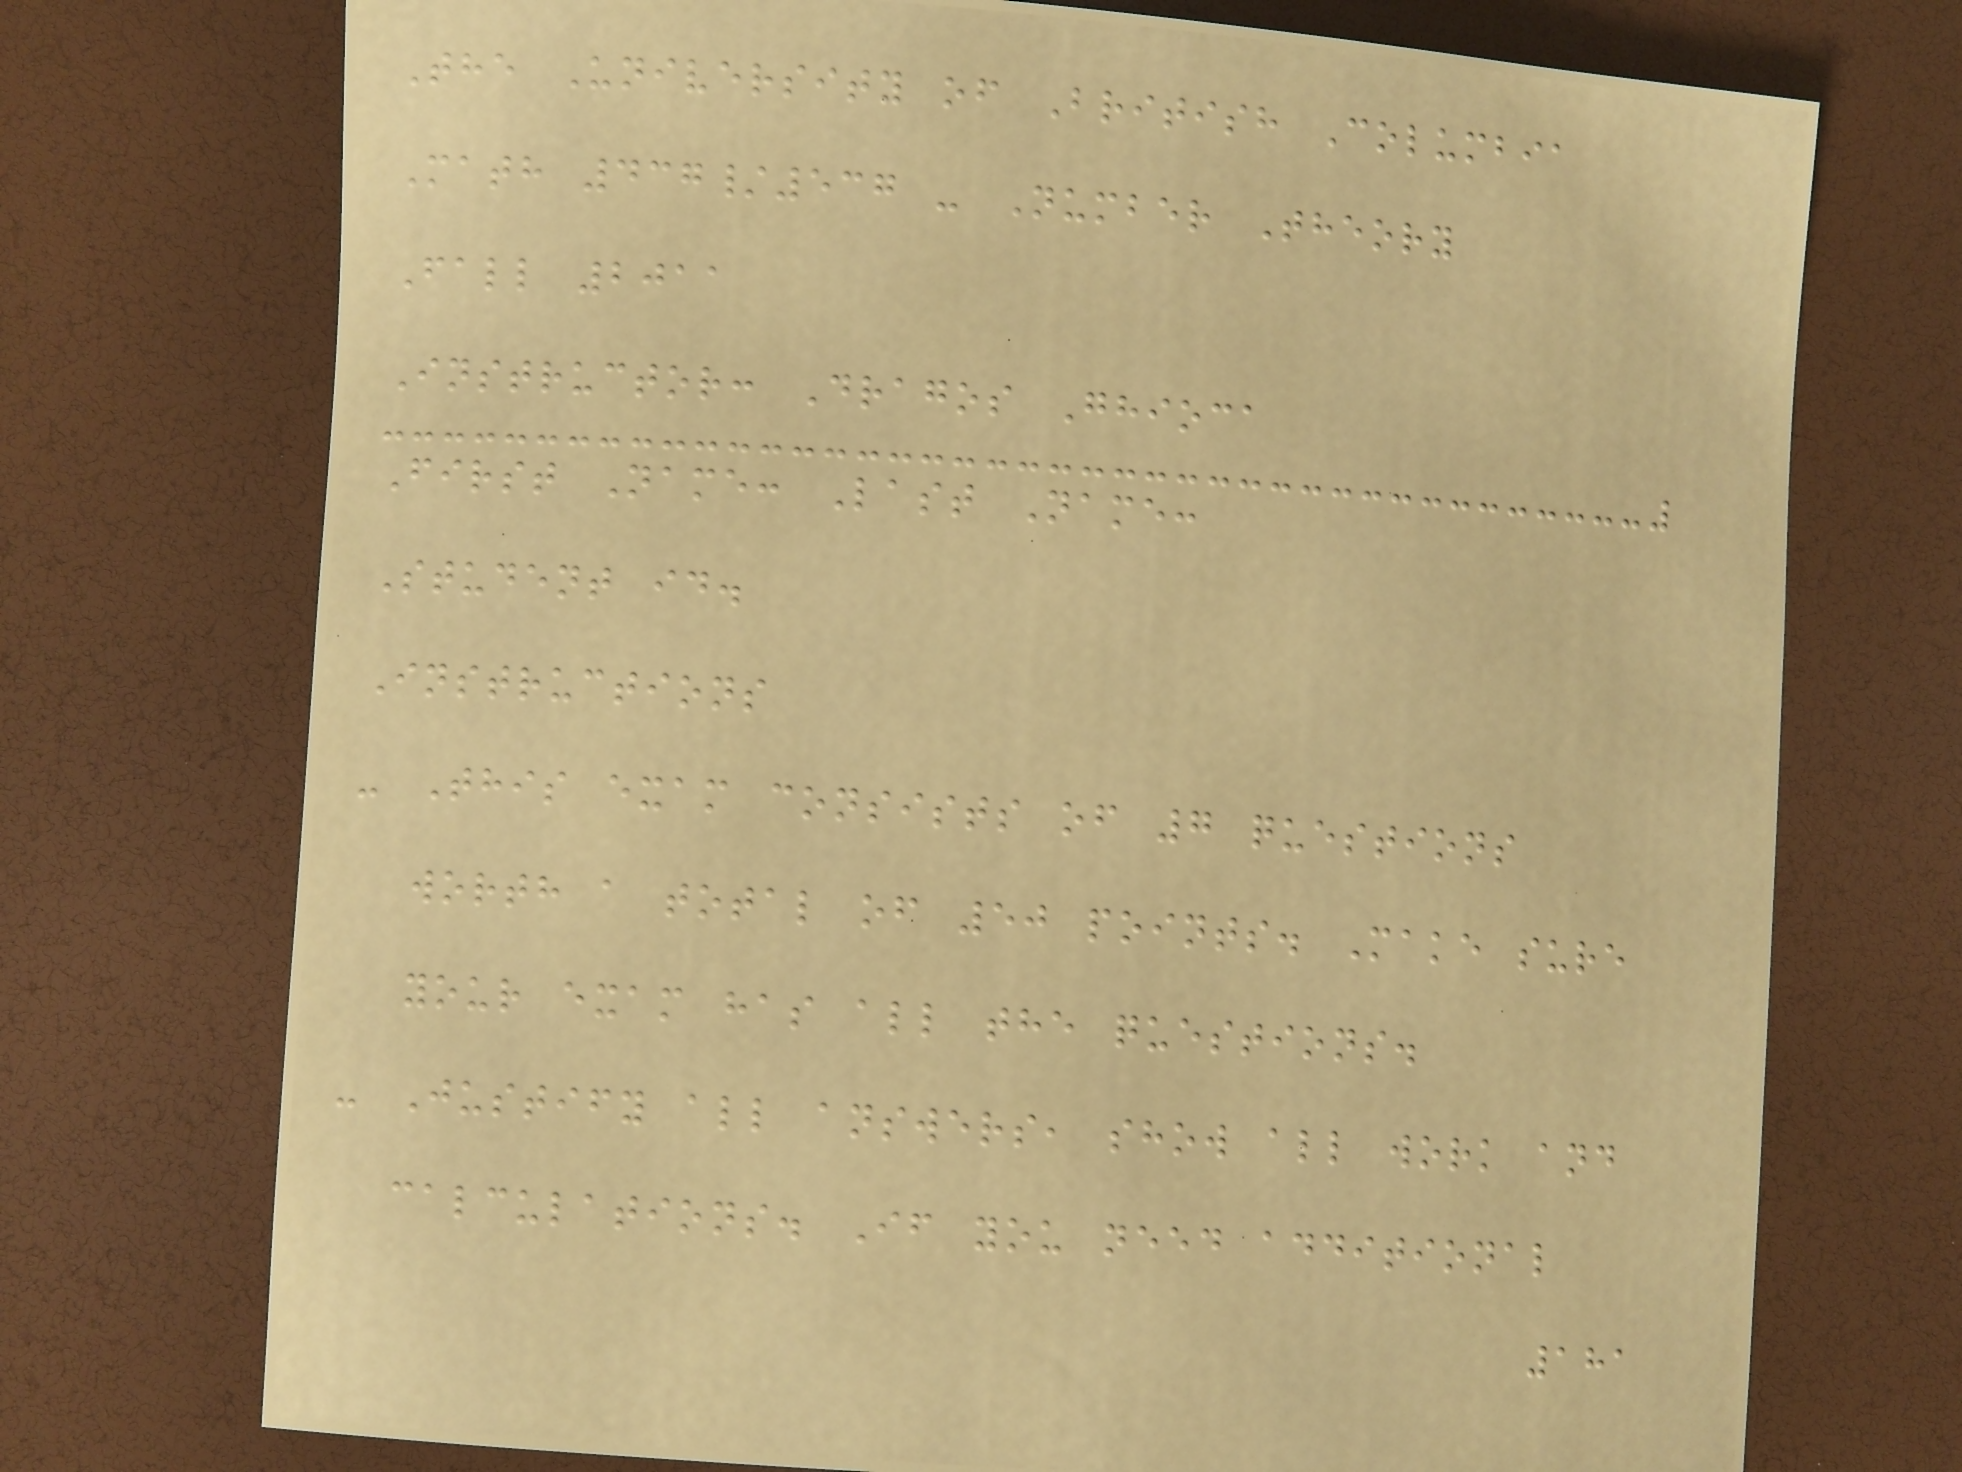The University of British Columbia
Math 437/537 - Number Theory
Fall 2011
Instructor: Dragos Ghioca
First Name: Last Name:
Student id.
Instructions
- This exam consists of 7 questions
worth a total of 50 points. Make sure
your exam has all the questions.
- Justify all answers, show all work and
calculations. If you need additional
181
